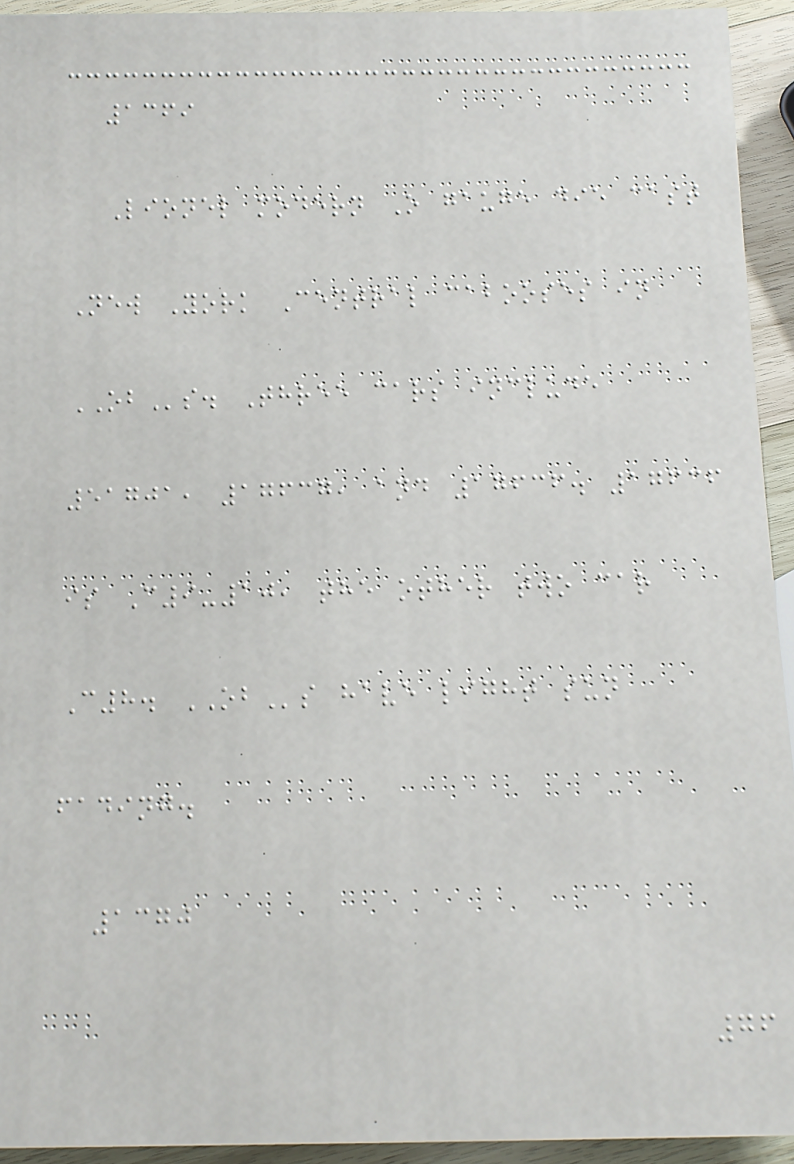1369
Lionel modern O gauge die cast
New York Central cabooses in
OBs. Three cars include
51701, 17637, and 17636. 17636
is C9-10, the other two car
C8. OBs have light sun
fading.
1370
76
